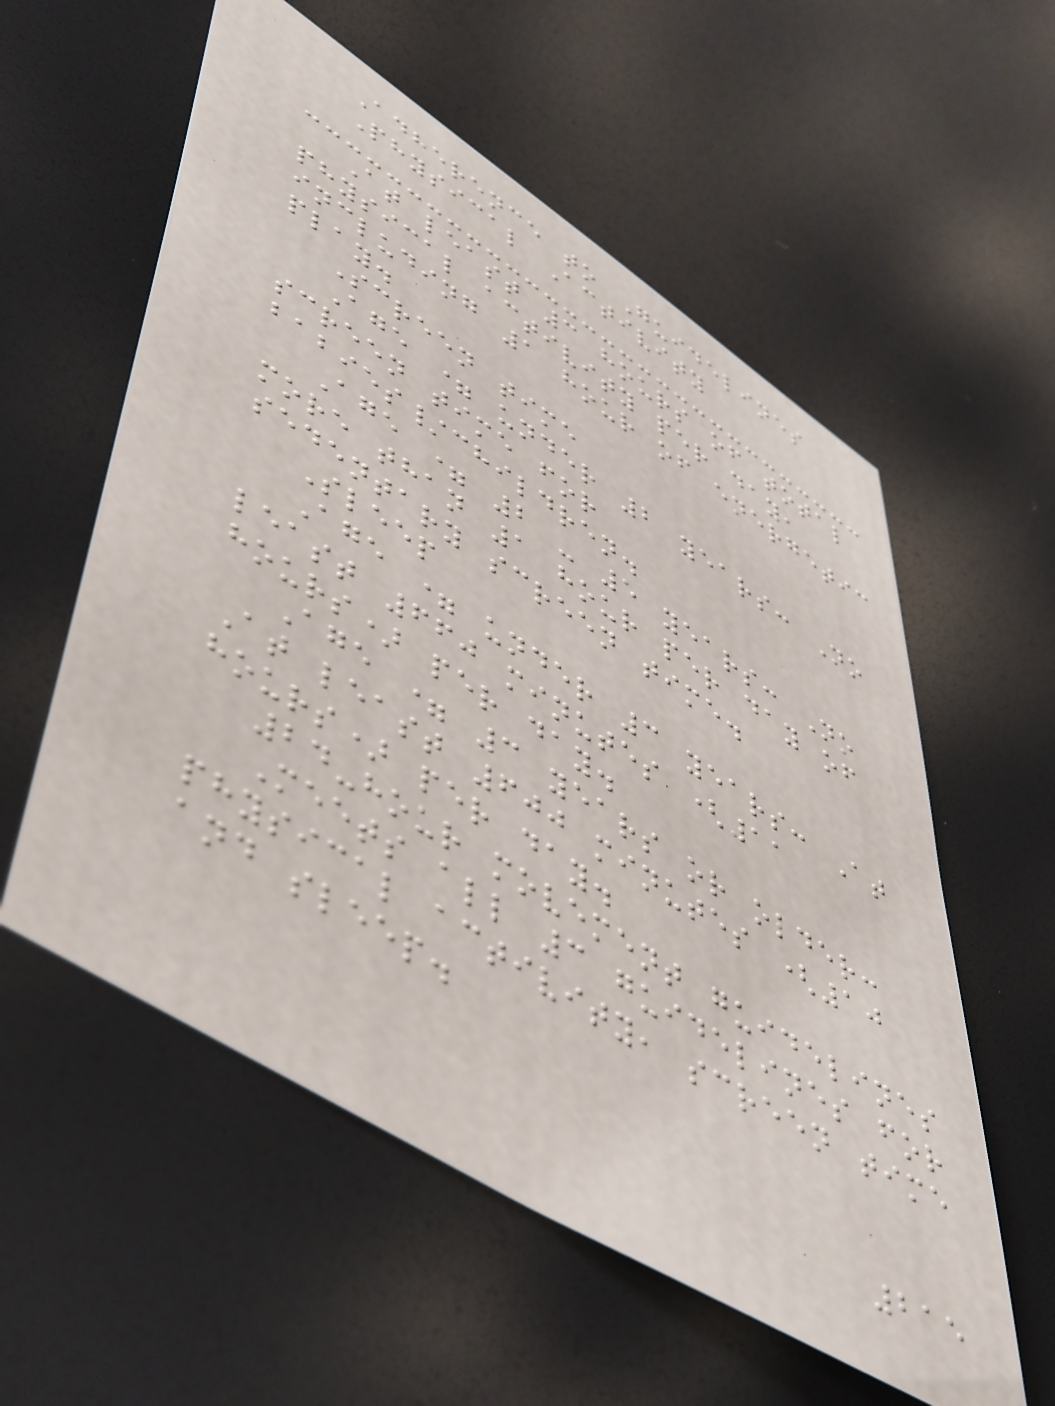Adherence to Guidelines
Physical Activity
At least 3 hours of total
physical activity per day,
including 1 hour of energetic
play.
Screen time
Age = under 2 years: No
screen time for
babies/children.
Age = 2 - 5 years: No
more than 1 hour per day of
sedentary screen time.
Sleep
Age = under 3 years: At
least 660 minutes (11
hours) per day.
Age = 3 years or older:
At least 600 minutes (10
hours) per day.
24-hour movement guidelines
Meets all 3 guidelines for
physical activity, screen time
and sleep.
215
